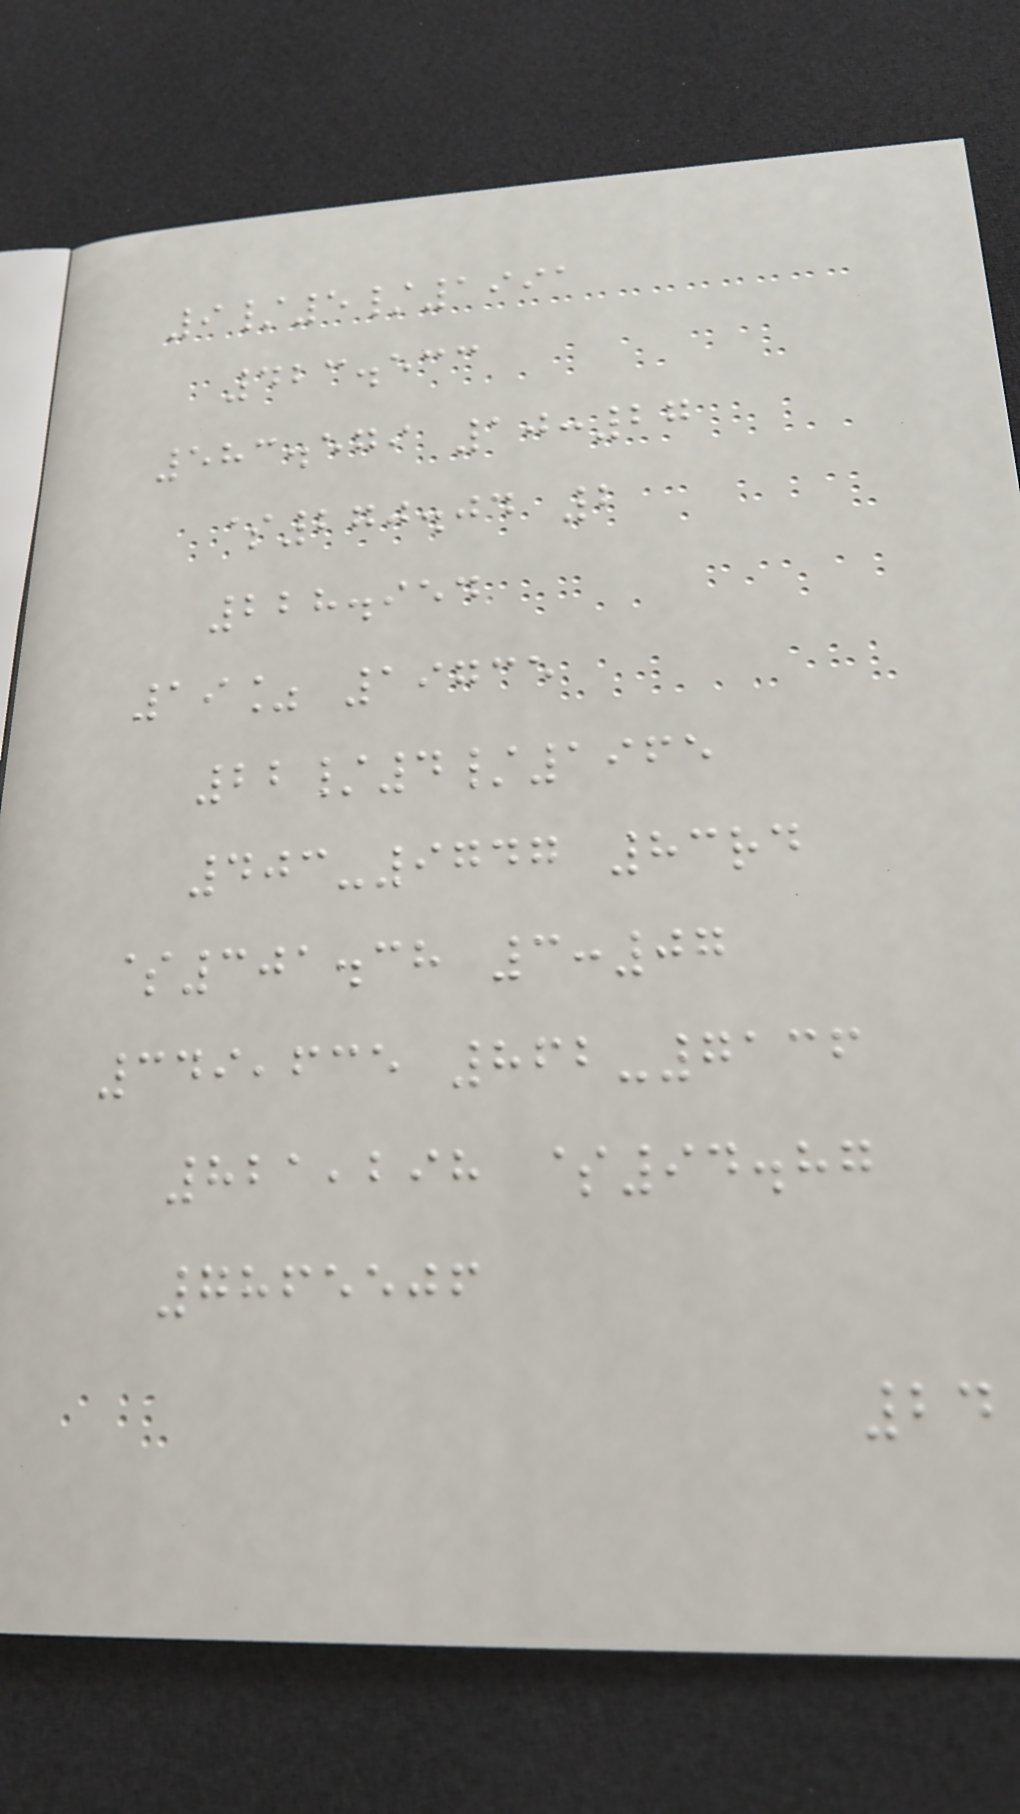9/5/1991
423.533
583.579 10:27
$270.04 2
228.954
19% 19735
22/4/1965
403-9747 83rd
$301.38 3:07
349,635 862-7136
821,298 $94.87
7865506
24
